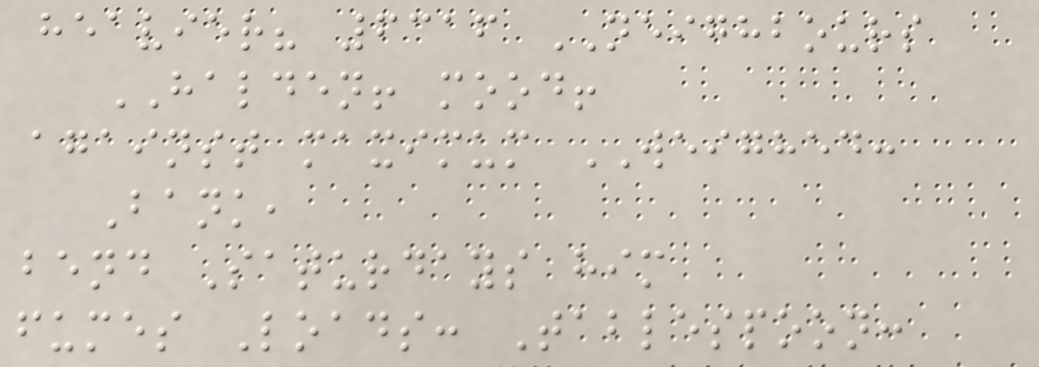heavier? 6316 NEIGHBOURS
HALDEN! mood!
against maximum WEIGHED:
Bank,
bend Saturdays him
fumes Loads: Tablespoon:
